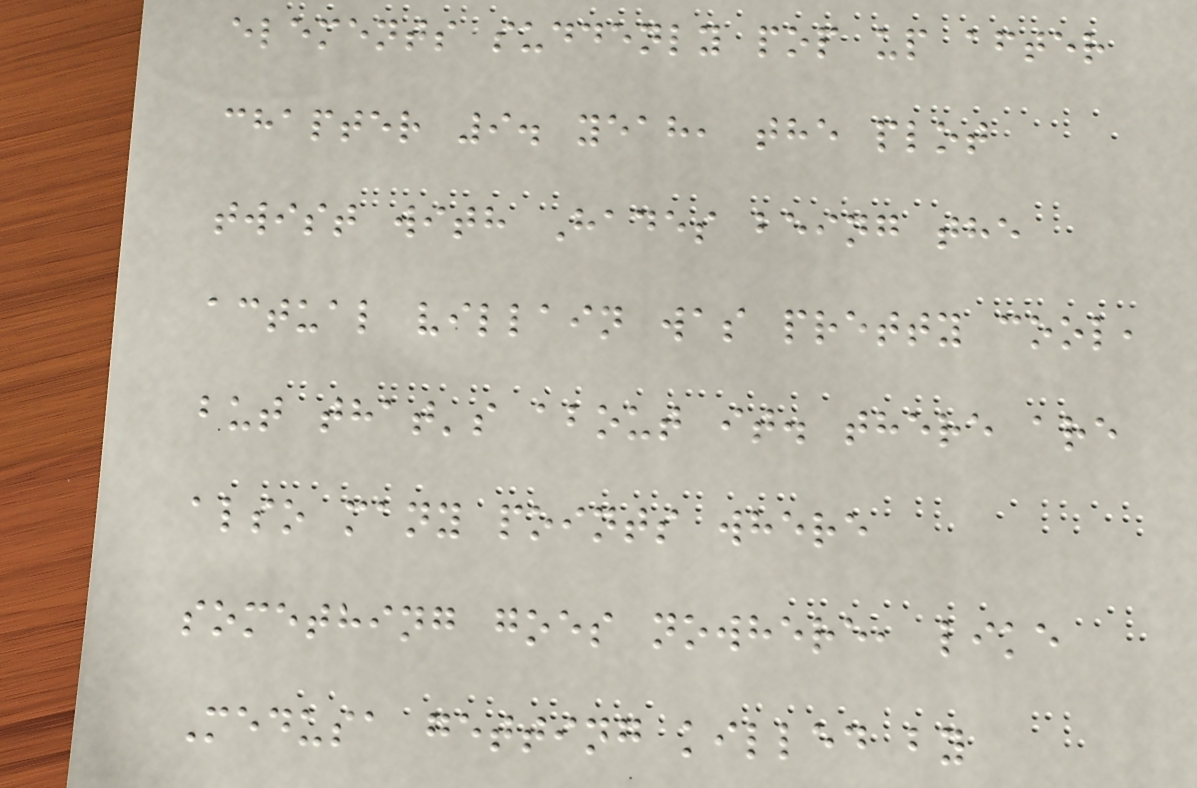elements suddenly pop up after
chapter 9. yeah, the plot
twist with Hades being the
actual villain was pretty cool,
but that's about it. there are
also many points where
something goes nowhere, like
Medusa getting killed by
